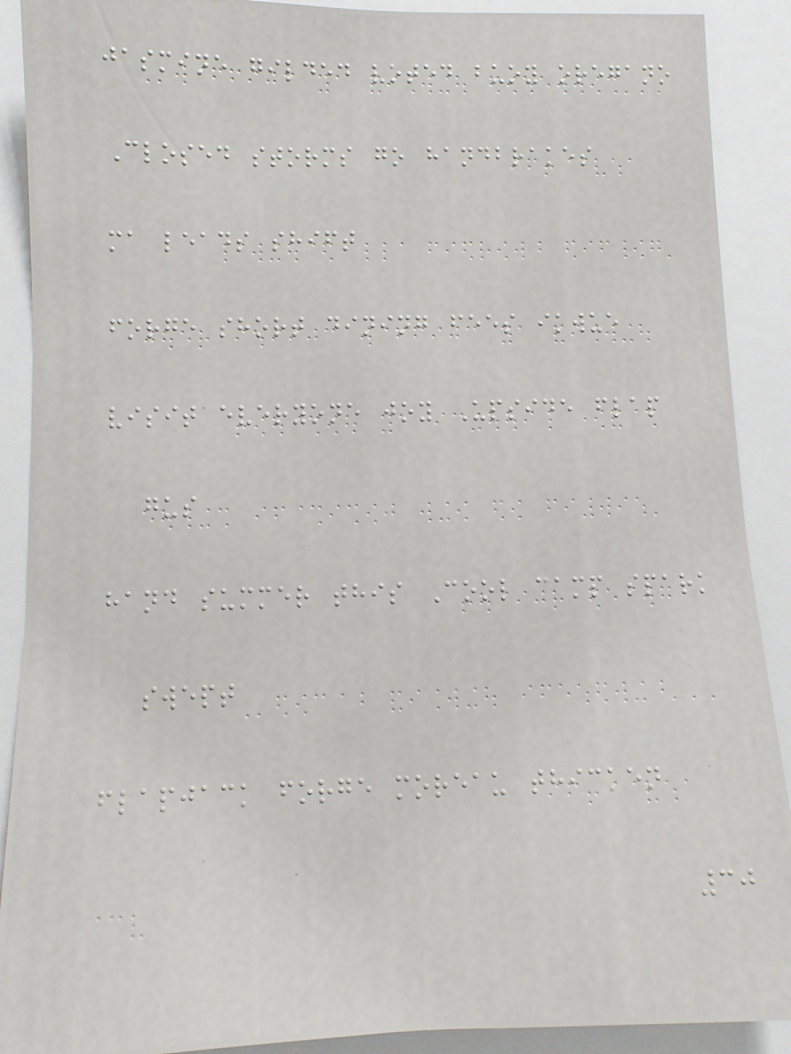jasmine gilded voted buoy oregano
Closed storms go handbrakes
ma leads shift
forge short dining fees ikwue
visit everyone joy Upside flap
gus
hand summer this Cool camp spark
swept
flapjack forge moreau thicken
30
